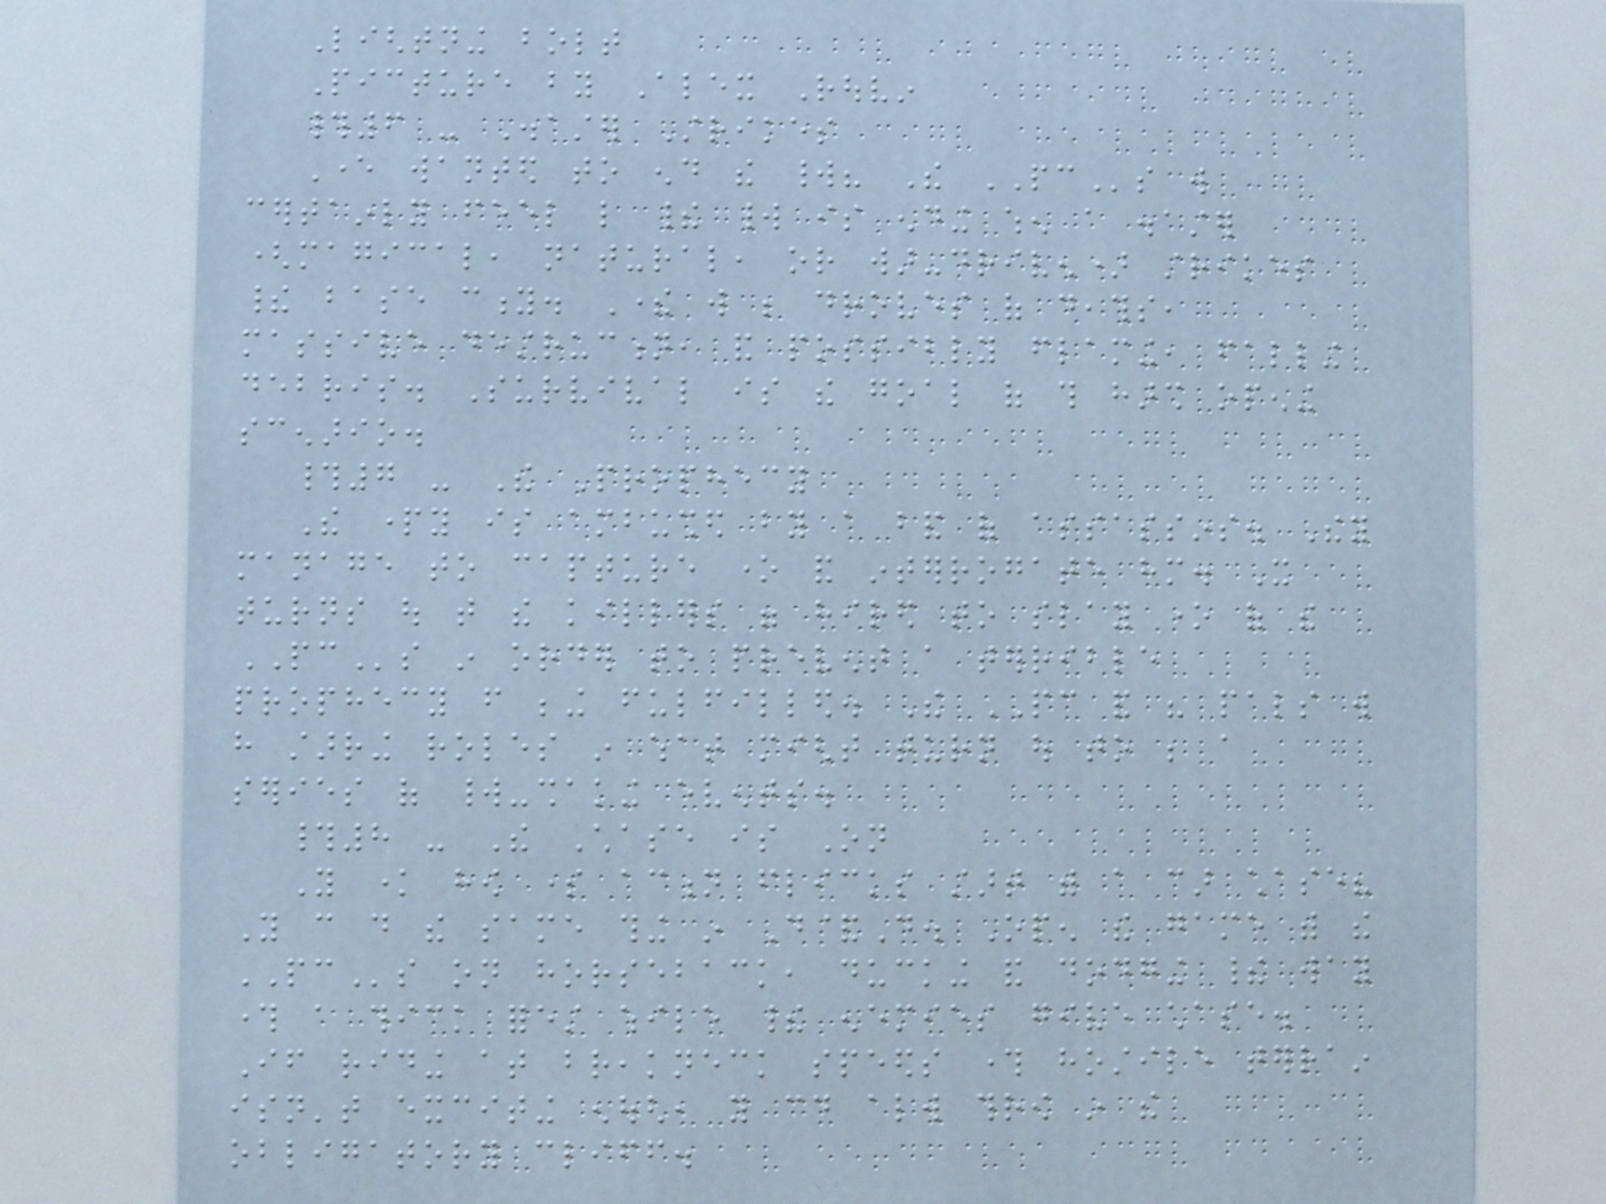Lightning bolt
Picture by Alex Rouvin
#6 - Disaster Strikes
Ever wanted to end the world? The PCs will
certainly feel like their world is ending when a disaster
(magical, natural, or war-driven) strikes
their base city. There will be droves of deaths,
massive destruction, and possibly flaming, falling
debris. Survival is the goal of this harsh opening
scenario.
#7 - The Prophecy
The party is ambushed by a band of assassins. They
manage to capture one and interrogate him. It
turns out that the killers were hired to slay one of the
PCs in order to prevent a terrible
prophecy from being fulfilled. The PC and his pals will
have starring roles in what might turn out to be a
series of world-shaking events.
#8 - The Chase is On
You know how some action flicks start with a car chase?
You can do the same thing in D&D. Open the game with the
PCs on horseback, ducking and dodging their way
through a thick forest while their enemies give chase.
If riding at breakneck speeds through hostile terrain
isn't exciting enough, you could always throw in the
obligatory cliff.
